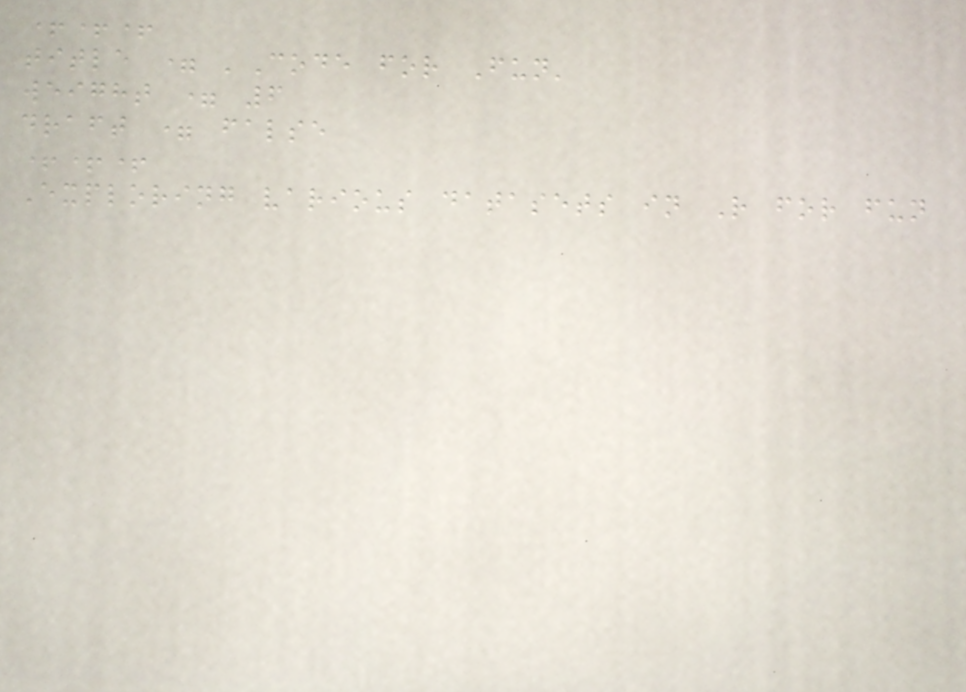+++
title = 'Code for Fun'
weight = 6
draft = false
+++
Exploring various datasets in R for fun
